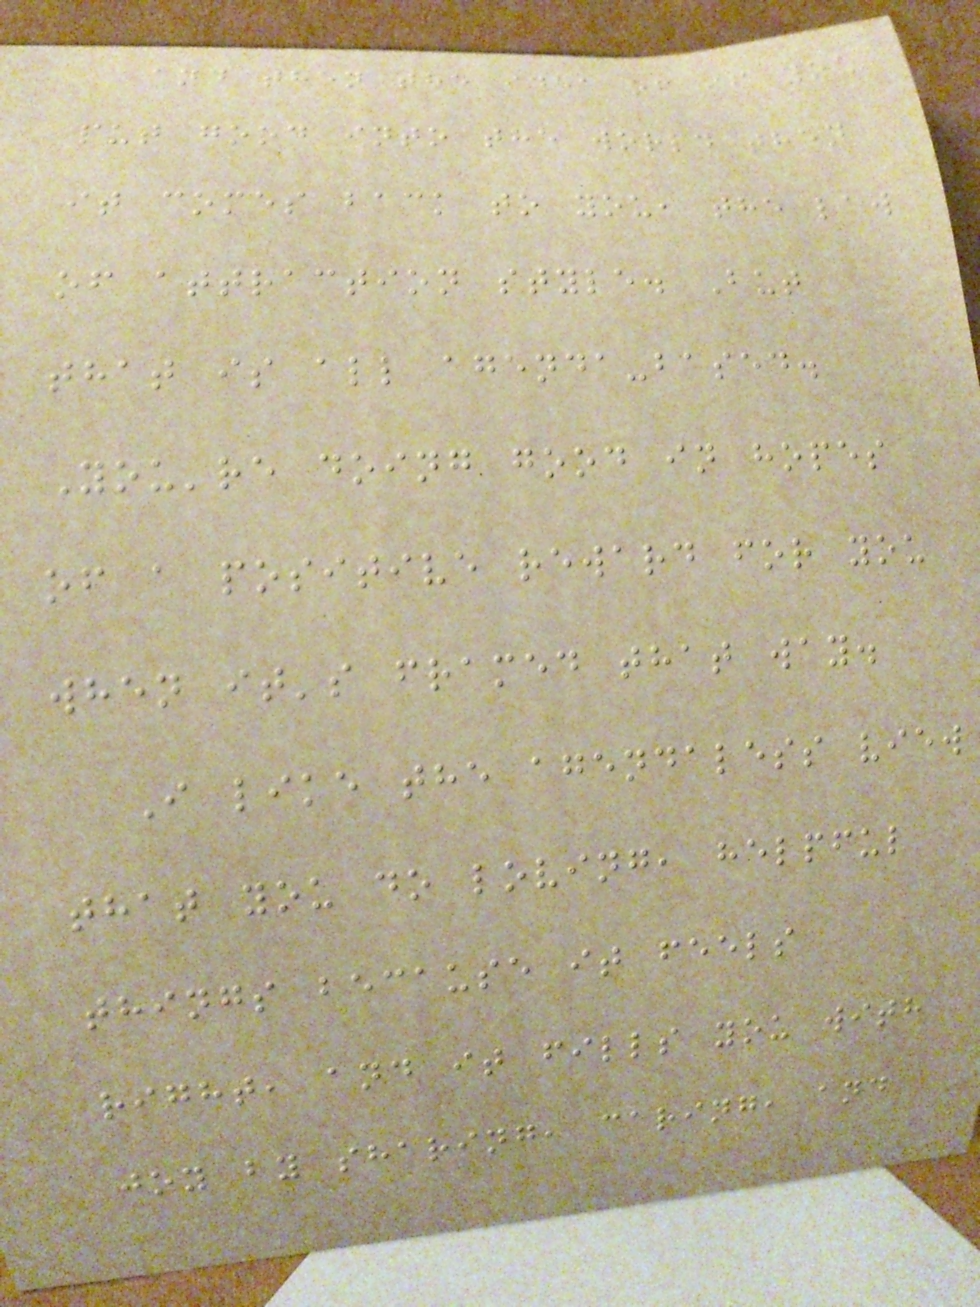and then the idea of if you
put good into the world then
it comes back to you, the law
of attraction style. But
that is all agenda-based.
You're doing good in hopes
of a positive reward for you
when it's framed that way.
I like the agendaless view
that you do loving, helpful
things because it feels
right, and it fills you with
joy by sharing, caring, and
